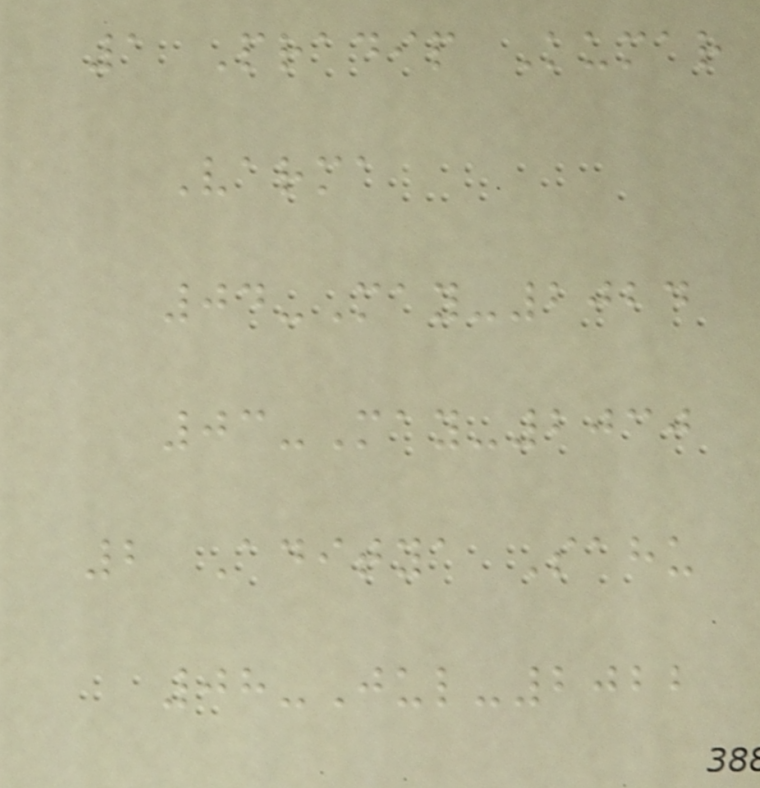1 Pradip Kumar
Varma
04-May-2024
03-May-2030
2 Aditya Sahu
08-Jul-2022
